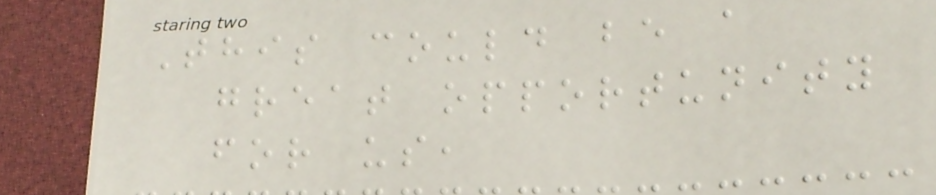This could be a
great opportunity
for us,
